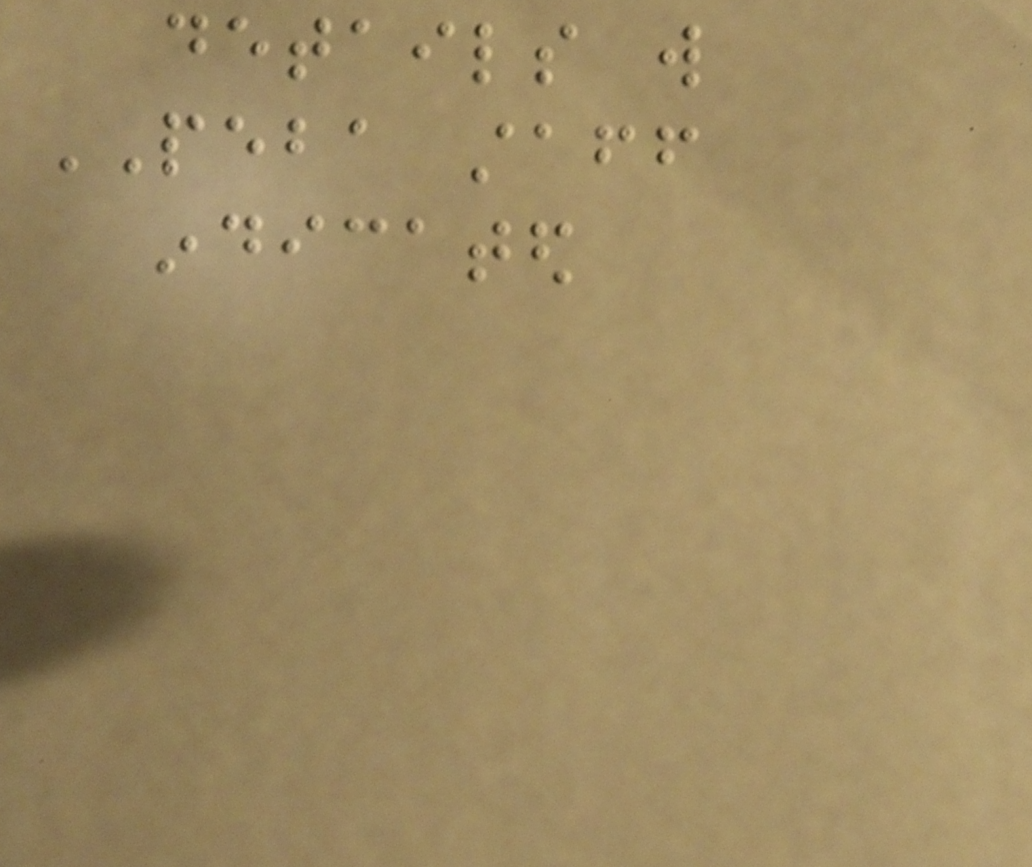details will
PEBA staff
indicated
